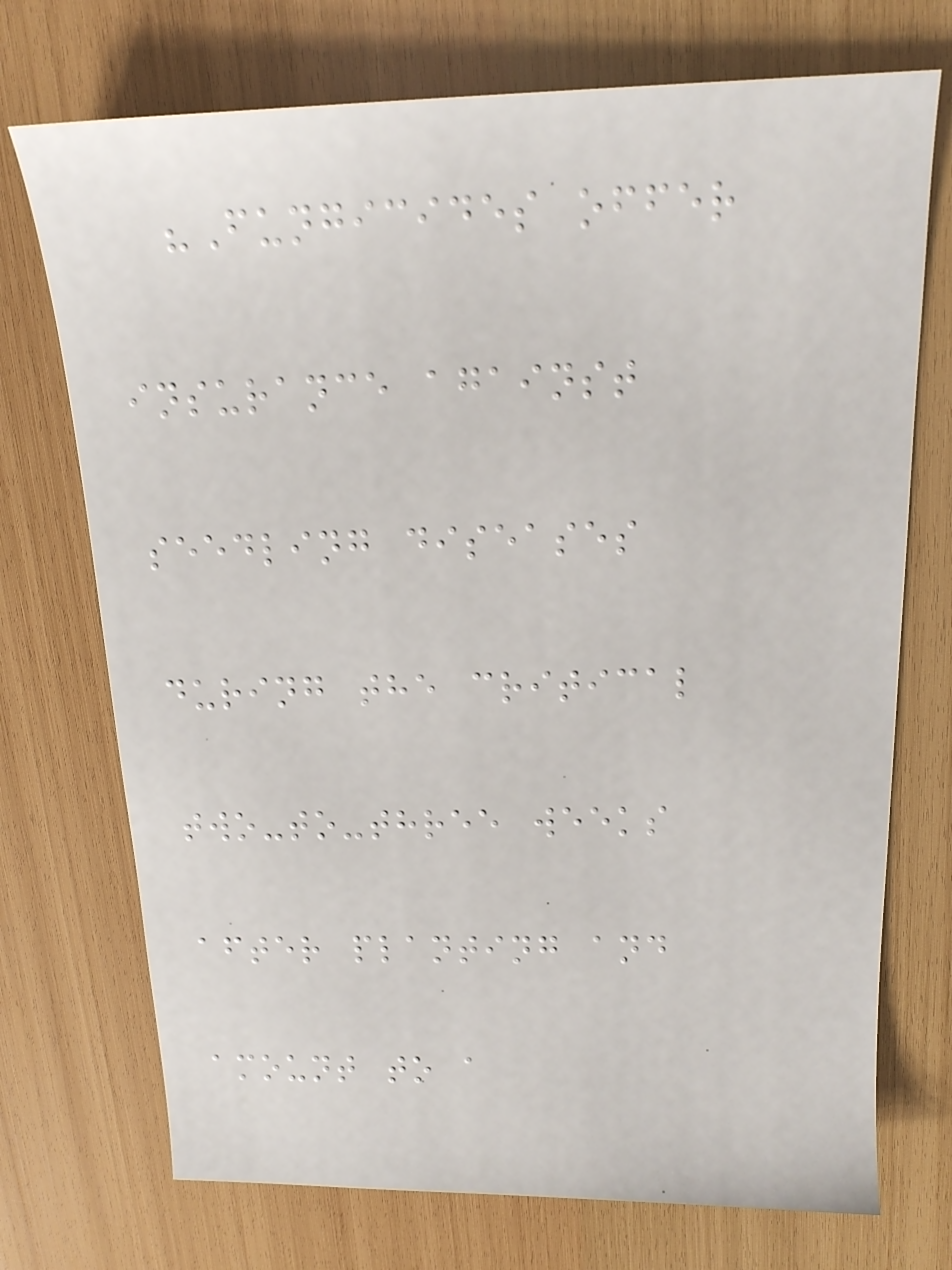"Fungicides offer
insurance against
seedling diseases
during the critical
two-to-three weeks
after planting and
amount to a
